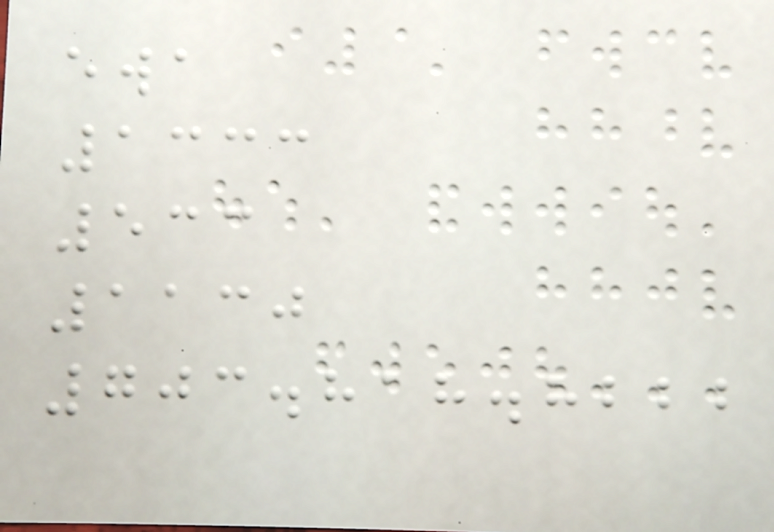ewa
1333
533
1130
703.818.8222
